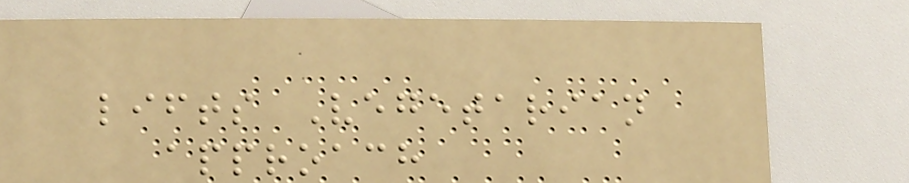lifts Vegetarian
approach
